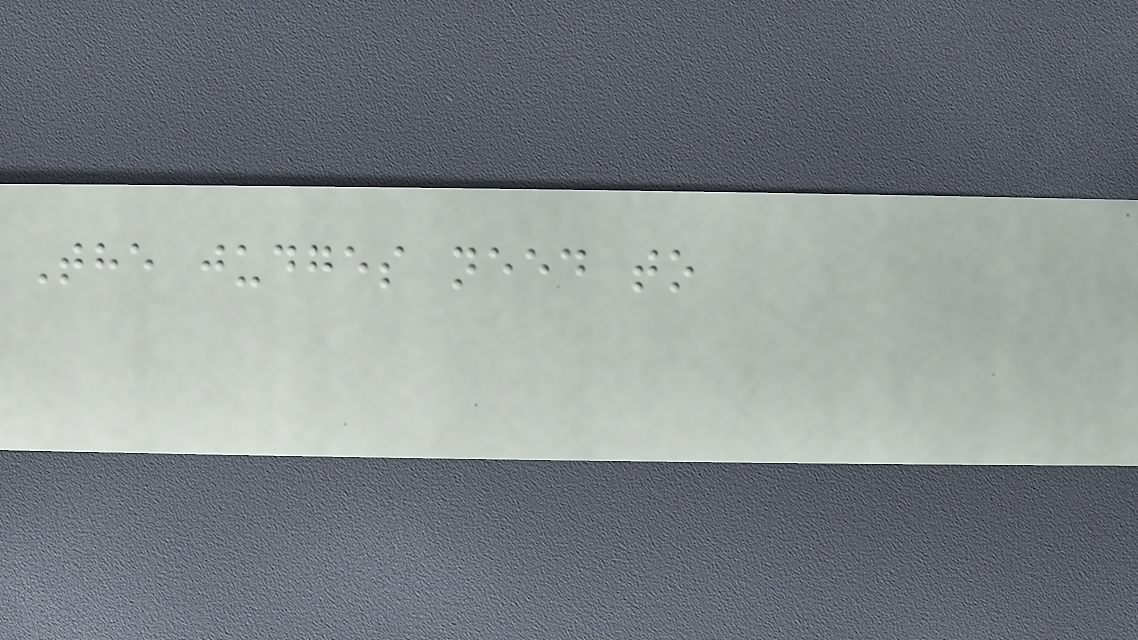The judges need to
